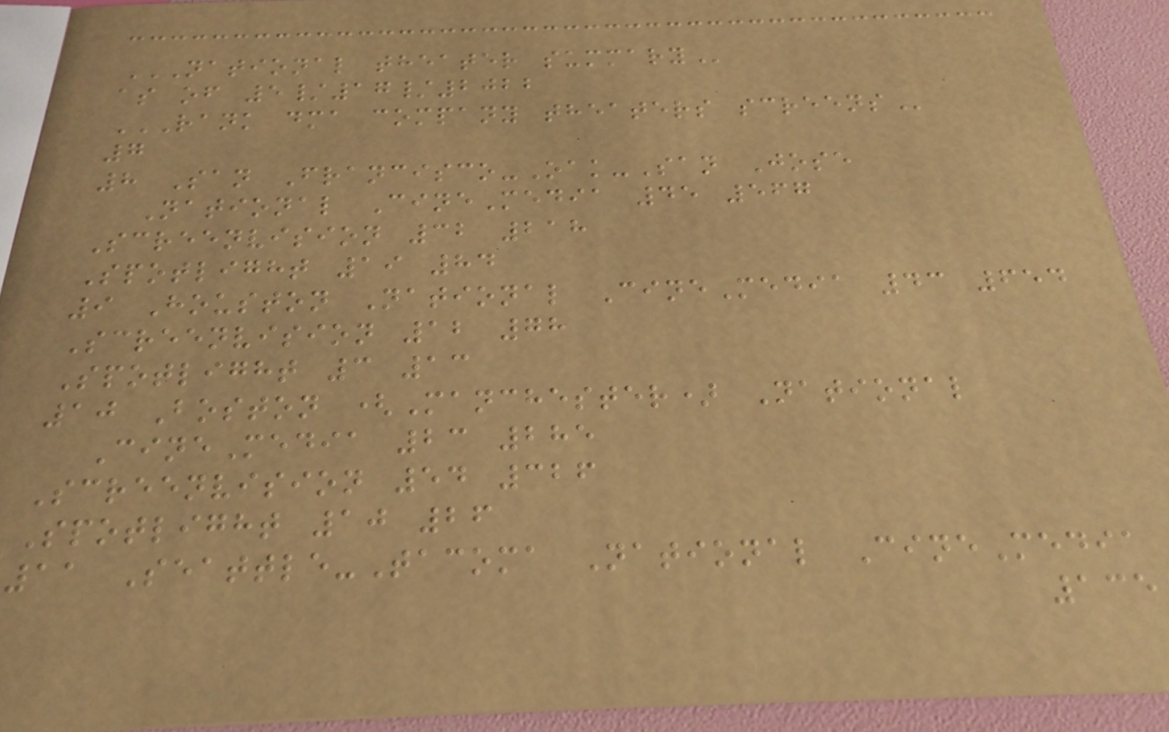NATIONAL THEATER SUMMARY
as of 5/17/2022
RANK DMA COMPANY THEATERS SCREENS
7
8 San Francisco-Oak-San Jose
National CineMedia 45 567
Screenvision 32 218
Spotlight 19 84
9 Houston National CineMedia 43 654
Screenvision 12 78
Spotlight 3 13
10 Boston (Manchester) National
CineMedia 23 285
Screenvision 54 326
Spotlight 10 26
11 Seattle-Tacoma National CineMedia
135
